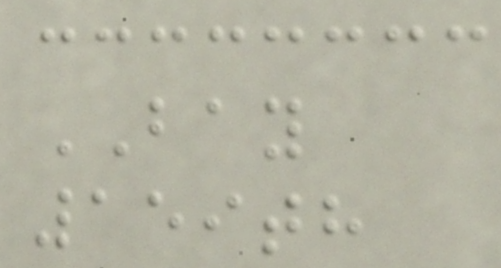BAY
159th
